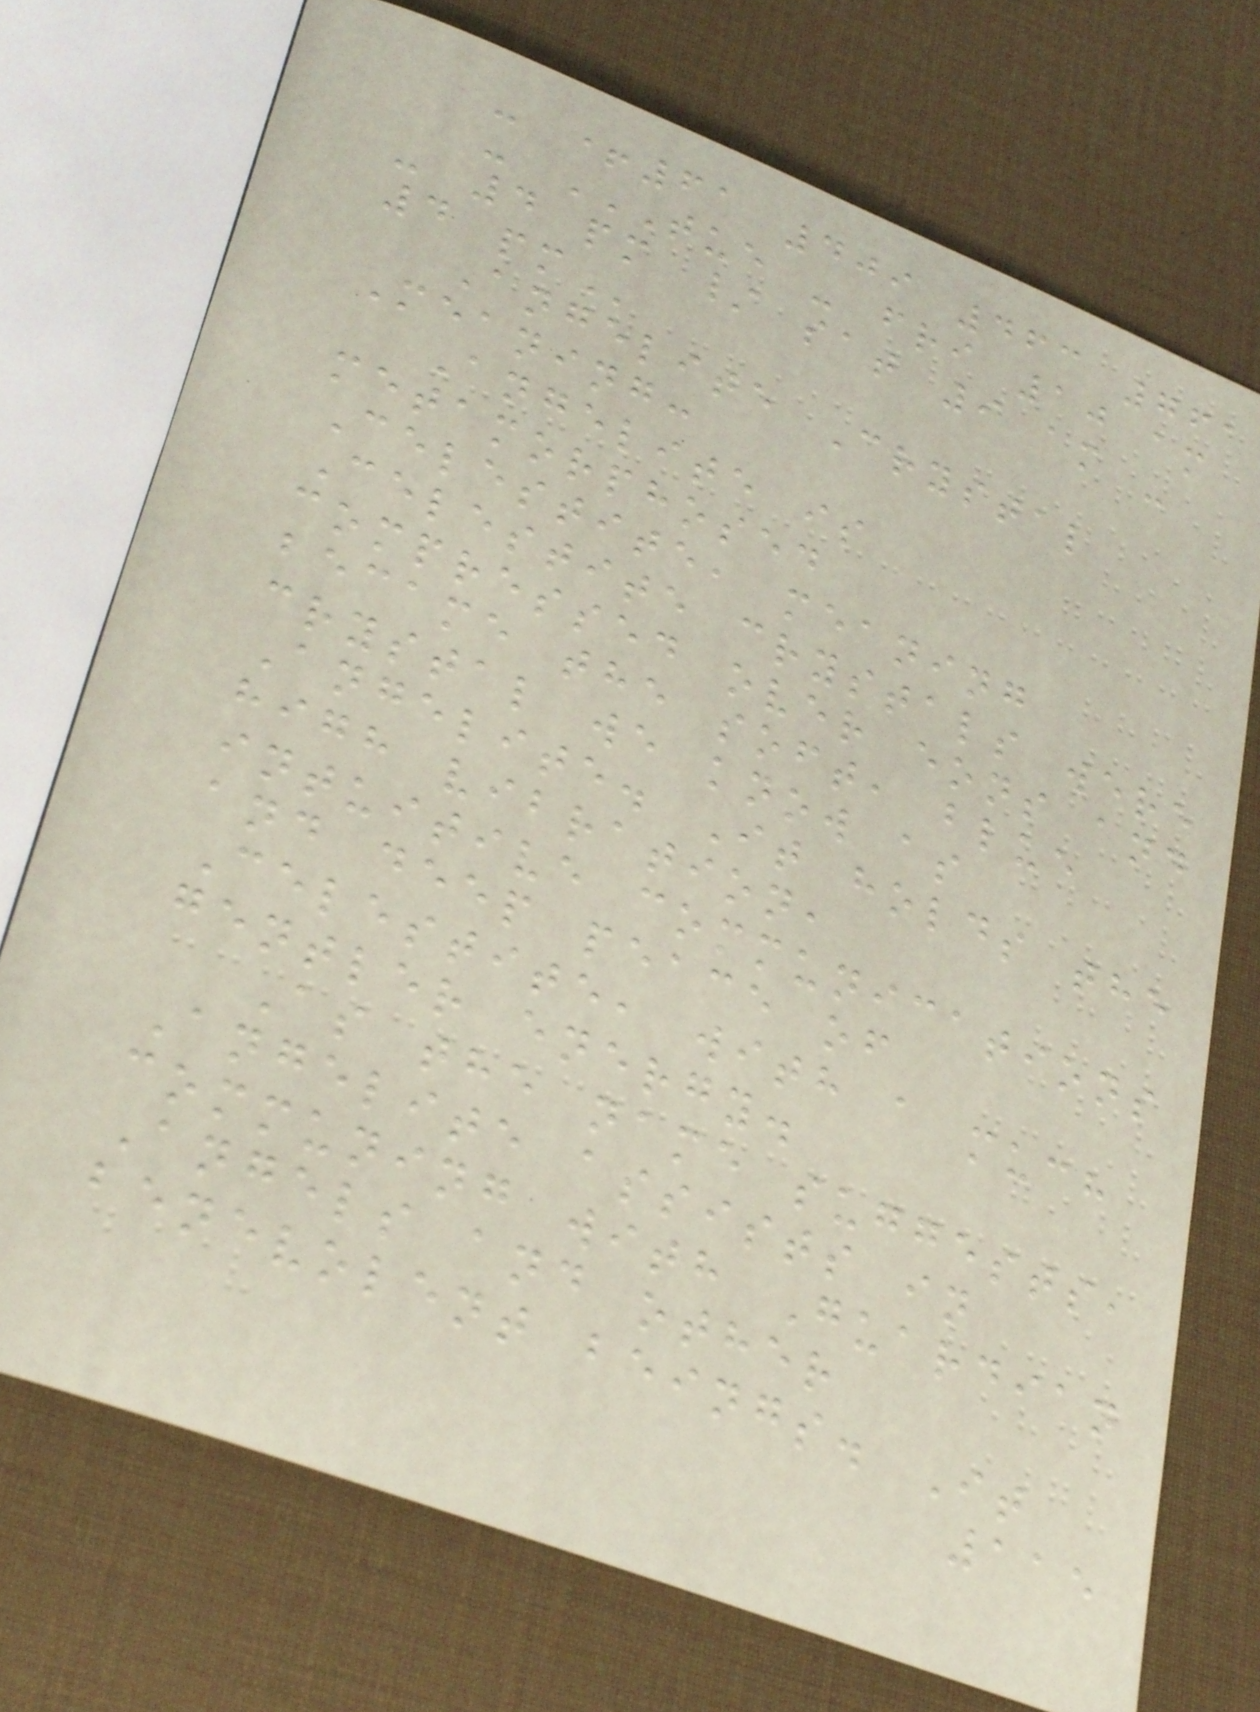- +61 409 463 761
- TUE - FRI 10 AM
- 4 PM / SAT 9 AM -
4 PM
Angelite Crystal
Meaning:
Angelite is
metamorphosed
Celestite, meaning
Celestite crystals were
compressed over eons and
became the soft, blue
crystal we know as
Angelite. It holds the
high vibration,
intuitive communications
and deep peace of
Celestite, with a much
gentler energy.
As the name suggests,
Angelite assists in
communing with Guardian
Angels and other
benevolent beings. It
115
